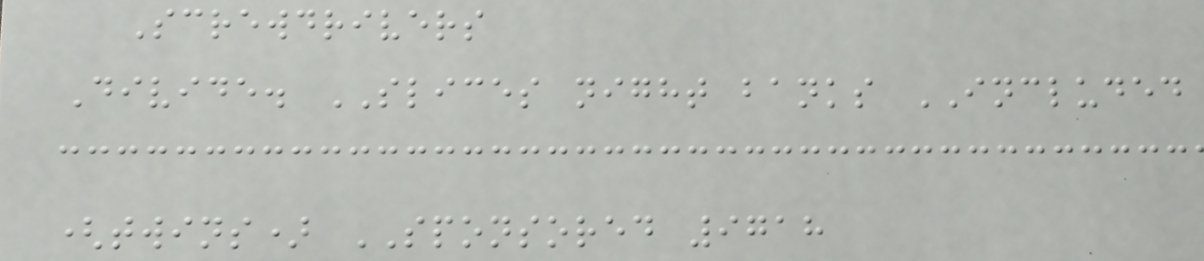Screwdrivers
Divide. SLICES night banks INCLUDED
(twins) SPONSORED 9718
